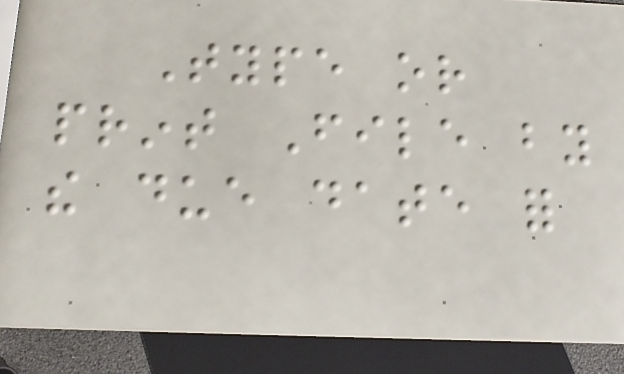Type or
print File by
the due date for
